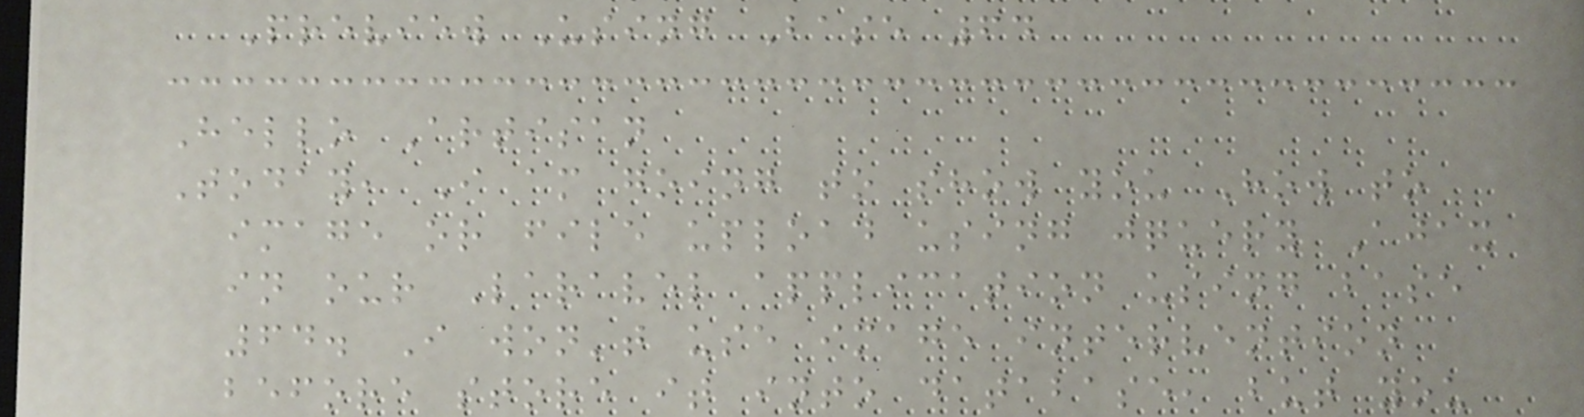Preview Using Base 64
Hello Artisan
Today, I am going to show you How to
image or file upload using jquery Ajax
in our Laravel application using base
64. I won't use image intervention
before store it into database, but you
